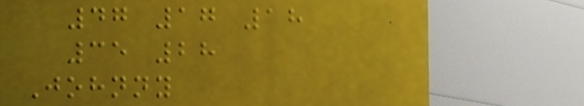47 17 18
35 28
Johnny
